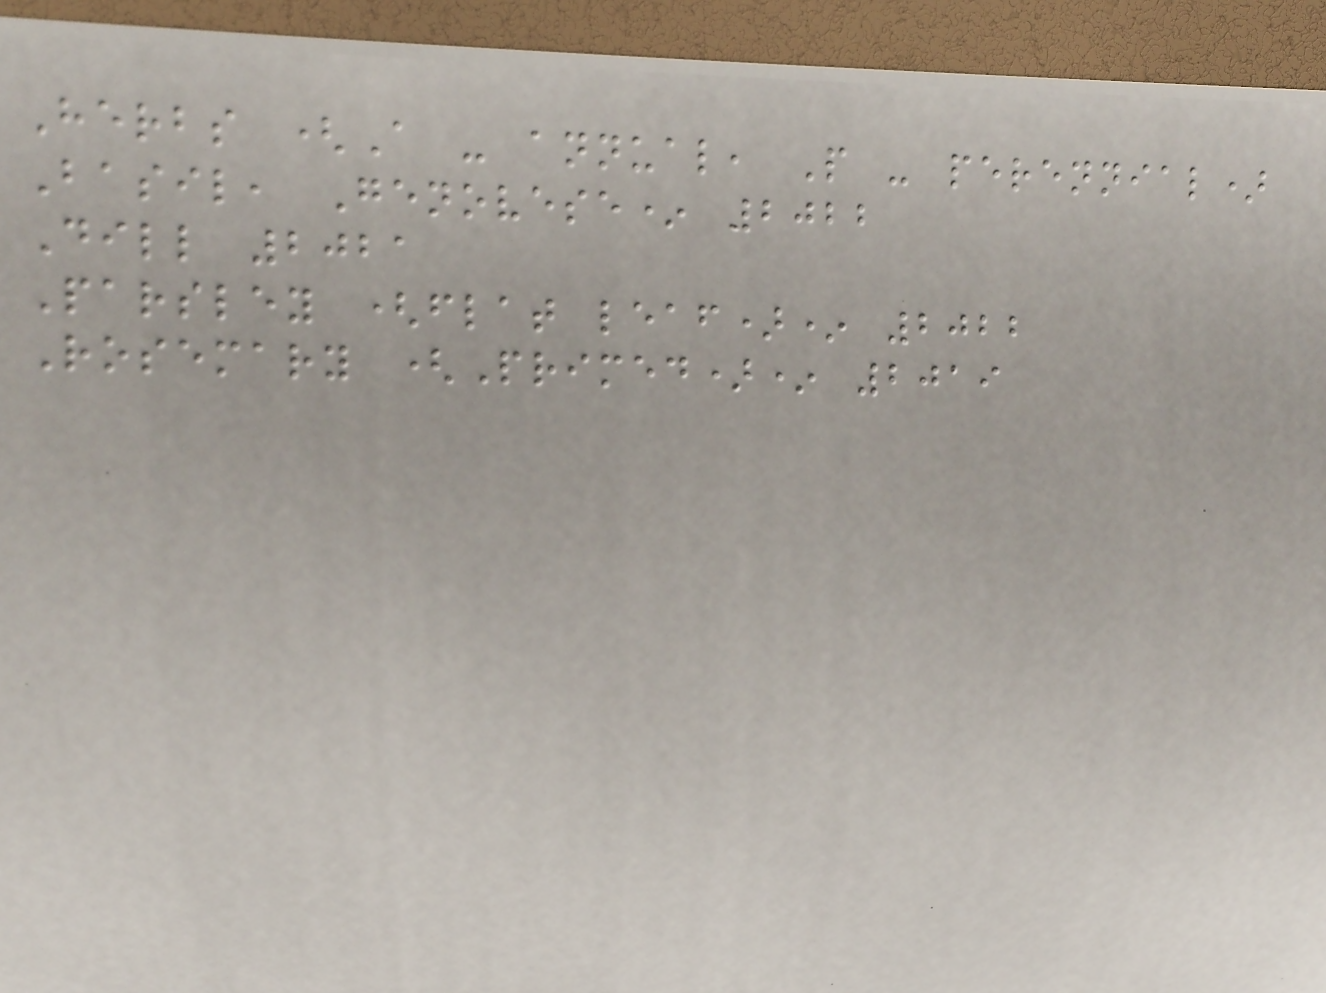Herbs (A - annual, P - perennial)
Basil, Genovese* 2022
Dill 2021
Parsley (flat leaf)* 2022
Rosemary (Primed)* 2019
